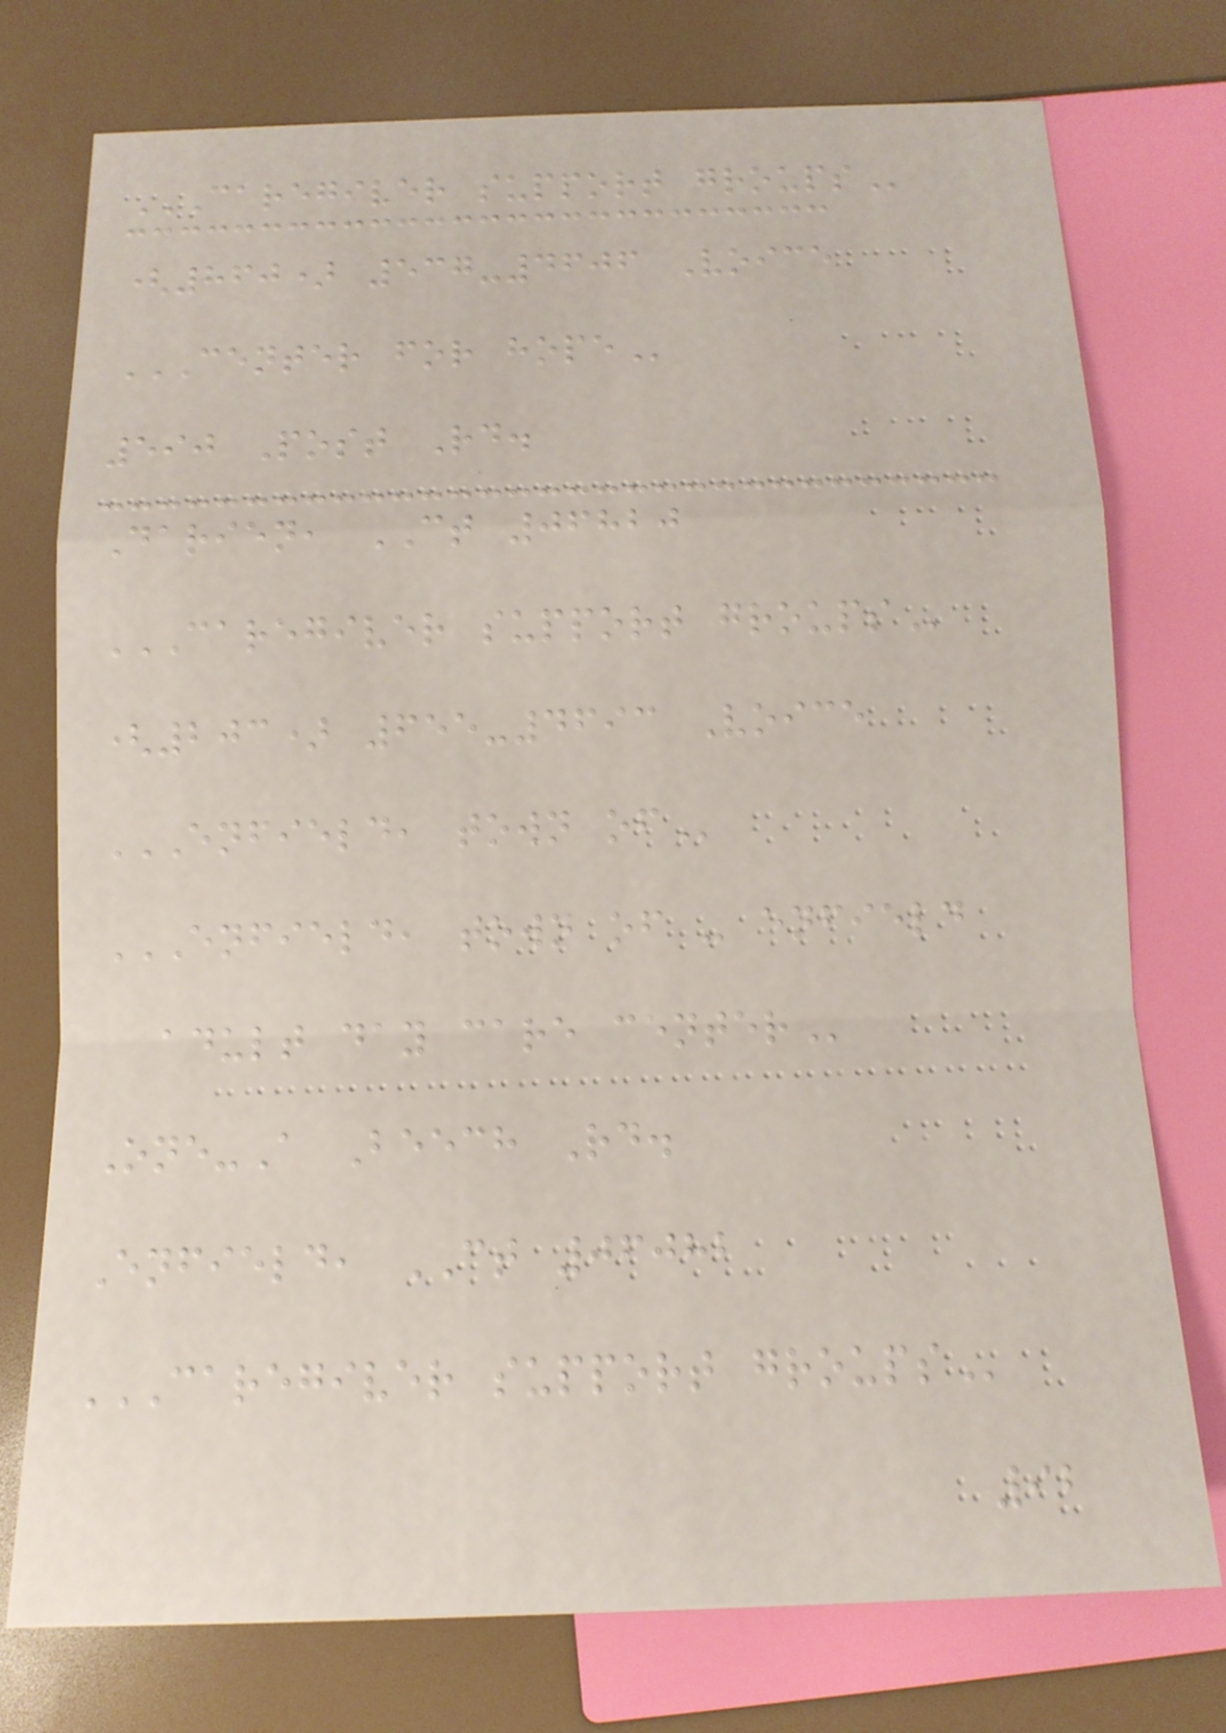CAREGIVER SUPPORT GROUPS
(860) 537-4606 Voice
CENTER FOR HOPE
590 Post Rd.
Darien, CT 06820
CAREGIVER SUPPORT GROUPS
(203) 655-4693 Voice
ENFIELD, TOWN OF
ENFIELD, TOWN OF - ENFIELD
ADULT DAY CARE CENTER
One-A Beech Rd.
Enfield, CT 06082
CAREGIVER SUPPORT GROUPS
92
